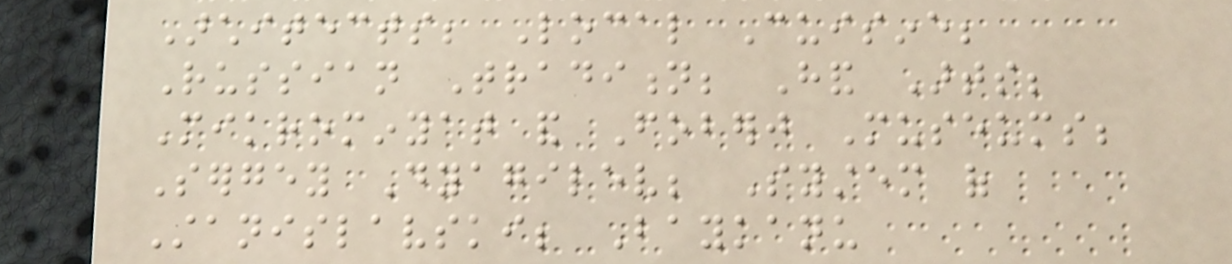Architects; Local Cuisine;
Russian Tradition; Hand Arts;
Mikrominyat and Foberj Museums;
Sergey Dyagilev; System of
Stanislavski; Baykanu
